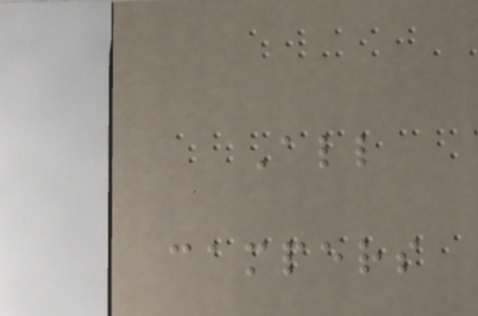All
campers
